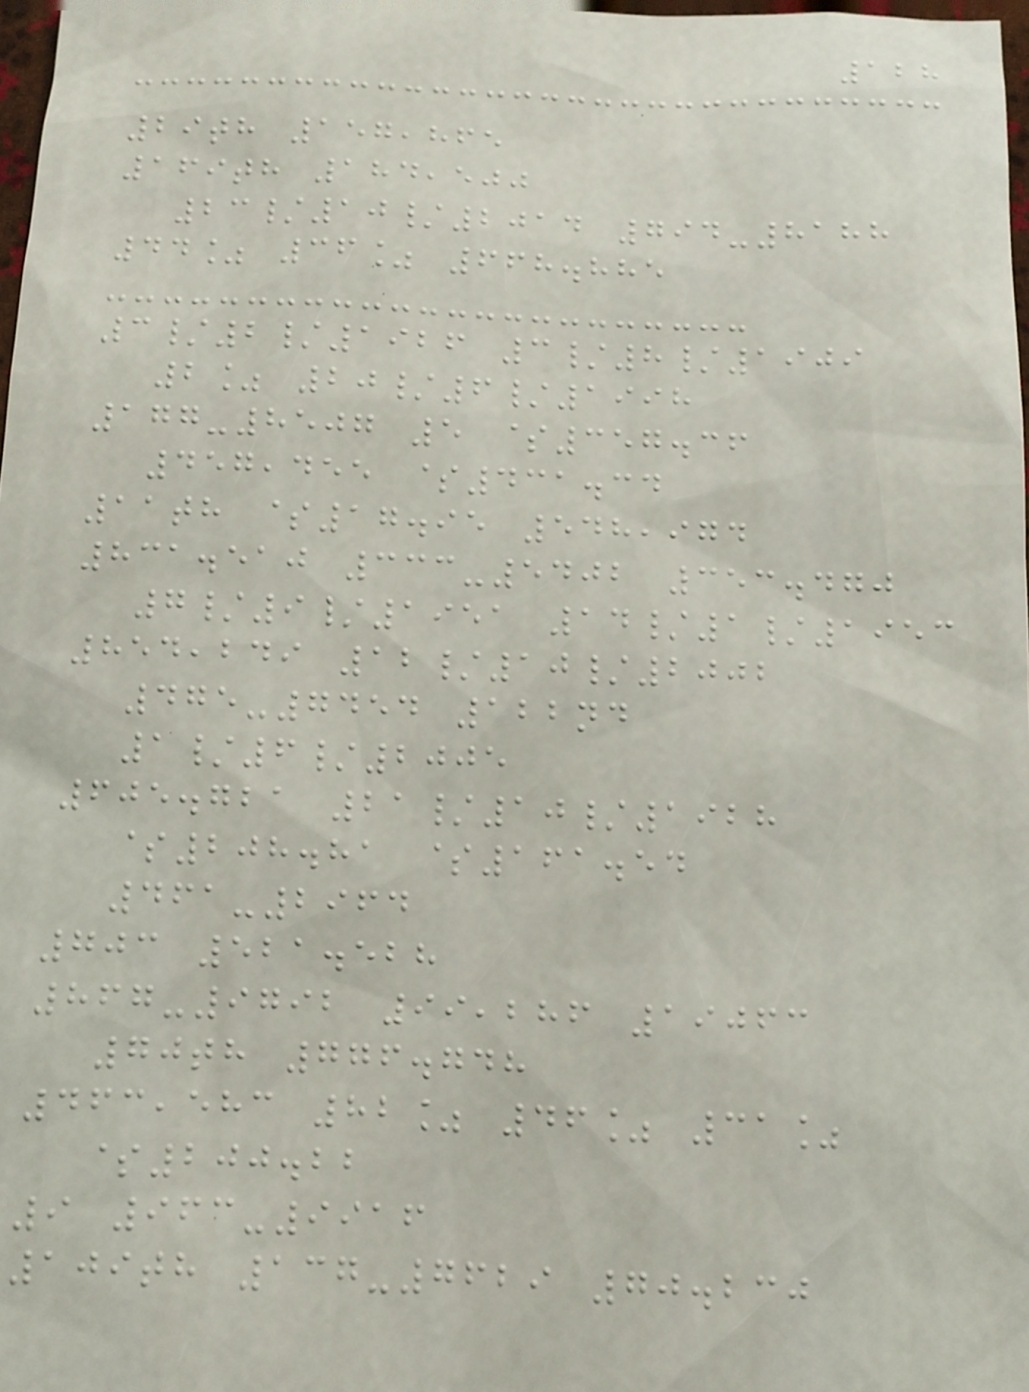128
29th 157,865
169th 184,500
23/10/2014 794-8188
44% 36% 668.885
3/2/1926 3/8/1909
2% 20/6/1998
177-8507 5 $357.36
457,455 $431.34
11th $17.95 548,974
831.510 333-5402 353.470
7/9/1951 14/1/1953
854,249 12/10/2002
475-7454 122nd
1/6/2005
605.721 21/10/1928
$208.81 $161.54
461-2964
703 521.528
867-9792 99,286 19063
70th 776.748
463,583 82% 46% 31%
$200.22
9 963-9916
109th 137-7629 70.230
